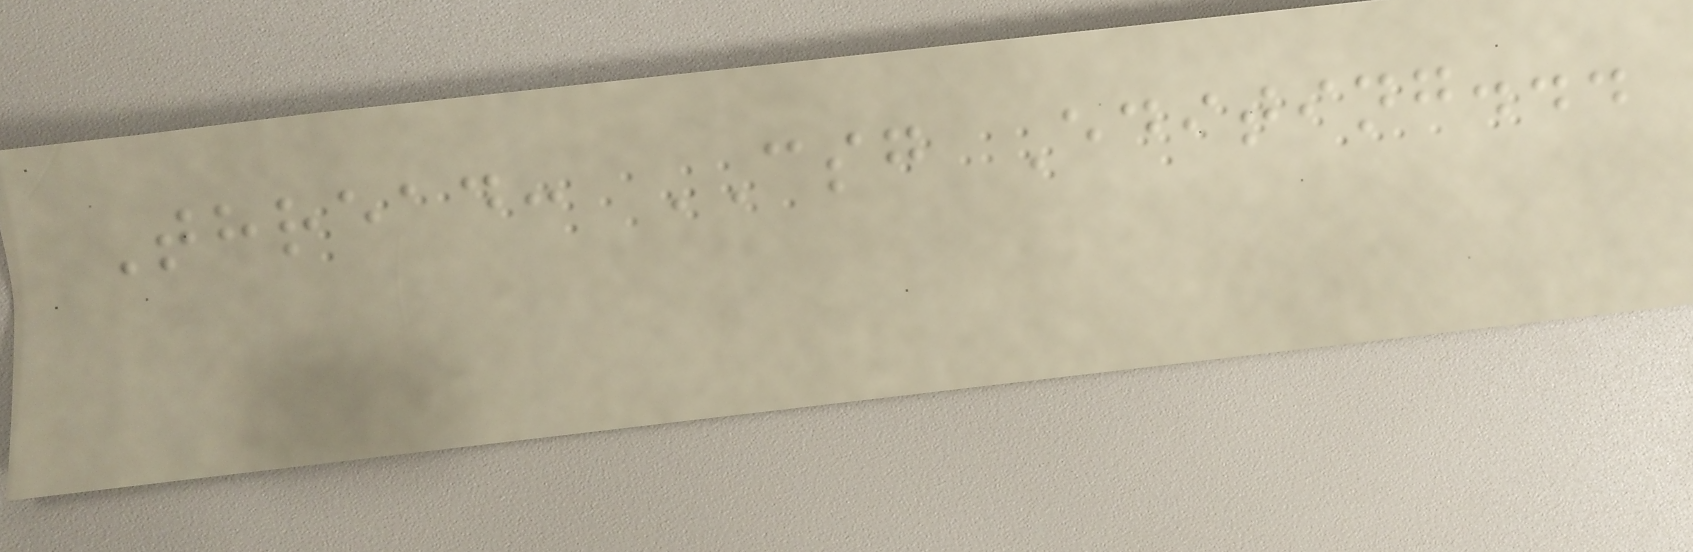Thread: CSG Editing...
